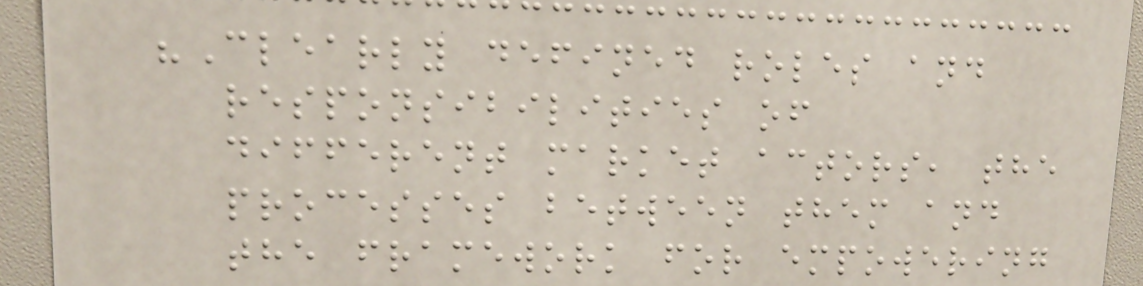"Clearly defined roles and
responsibilities of
different market actors, the
processes between them and
the framework for empowering
